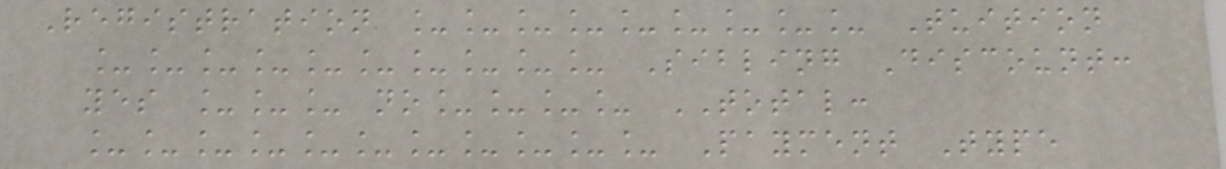Registration _________ Tuition
__________ Sibling Discount:
yes ___ no____ TOTAL:
___________ Payment Type
